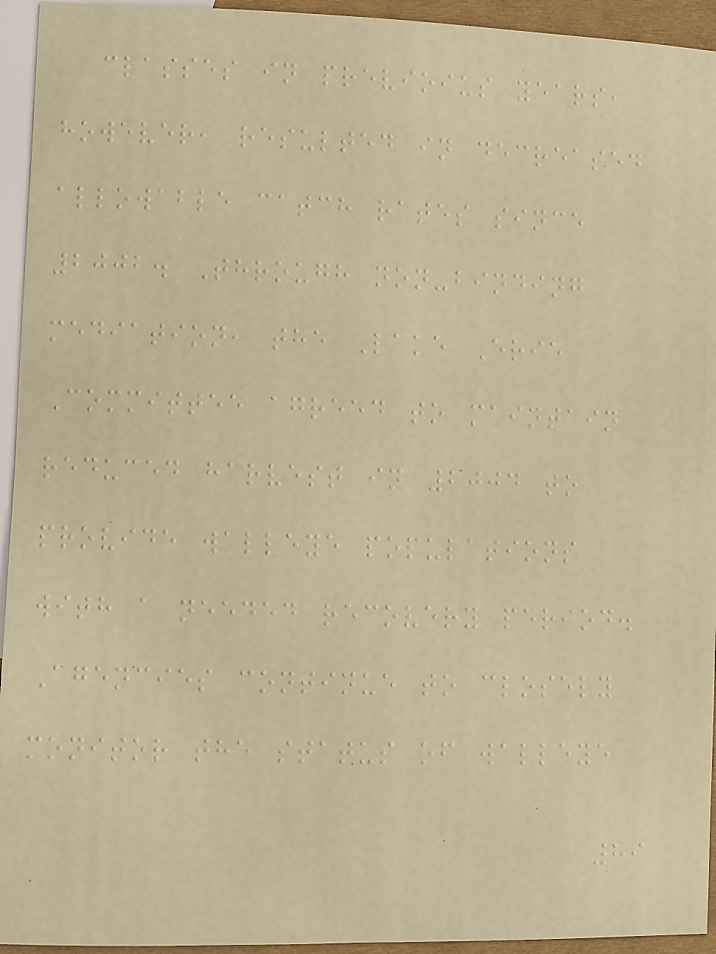classes in previoius years,
however, resulted in decreased
allowable catch rates since
2002. Through non-binding
mediation, the Lake Erie
Committee agreed to maintain
reduced harvest in 2004 to
provide walleye populations
with a needed recovery period.
Agencies continue to closely
monitor the status of walleye
89
